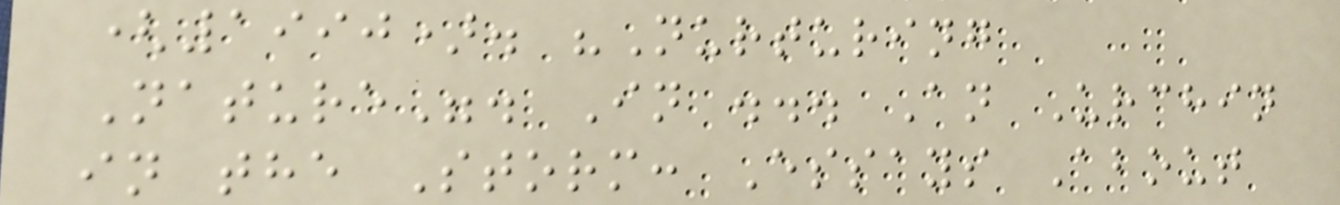(1990). "Nurturing
Nature". In ... An Urchin
in the Storm: Essays About
